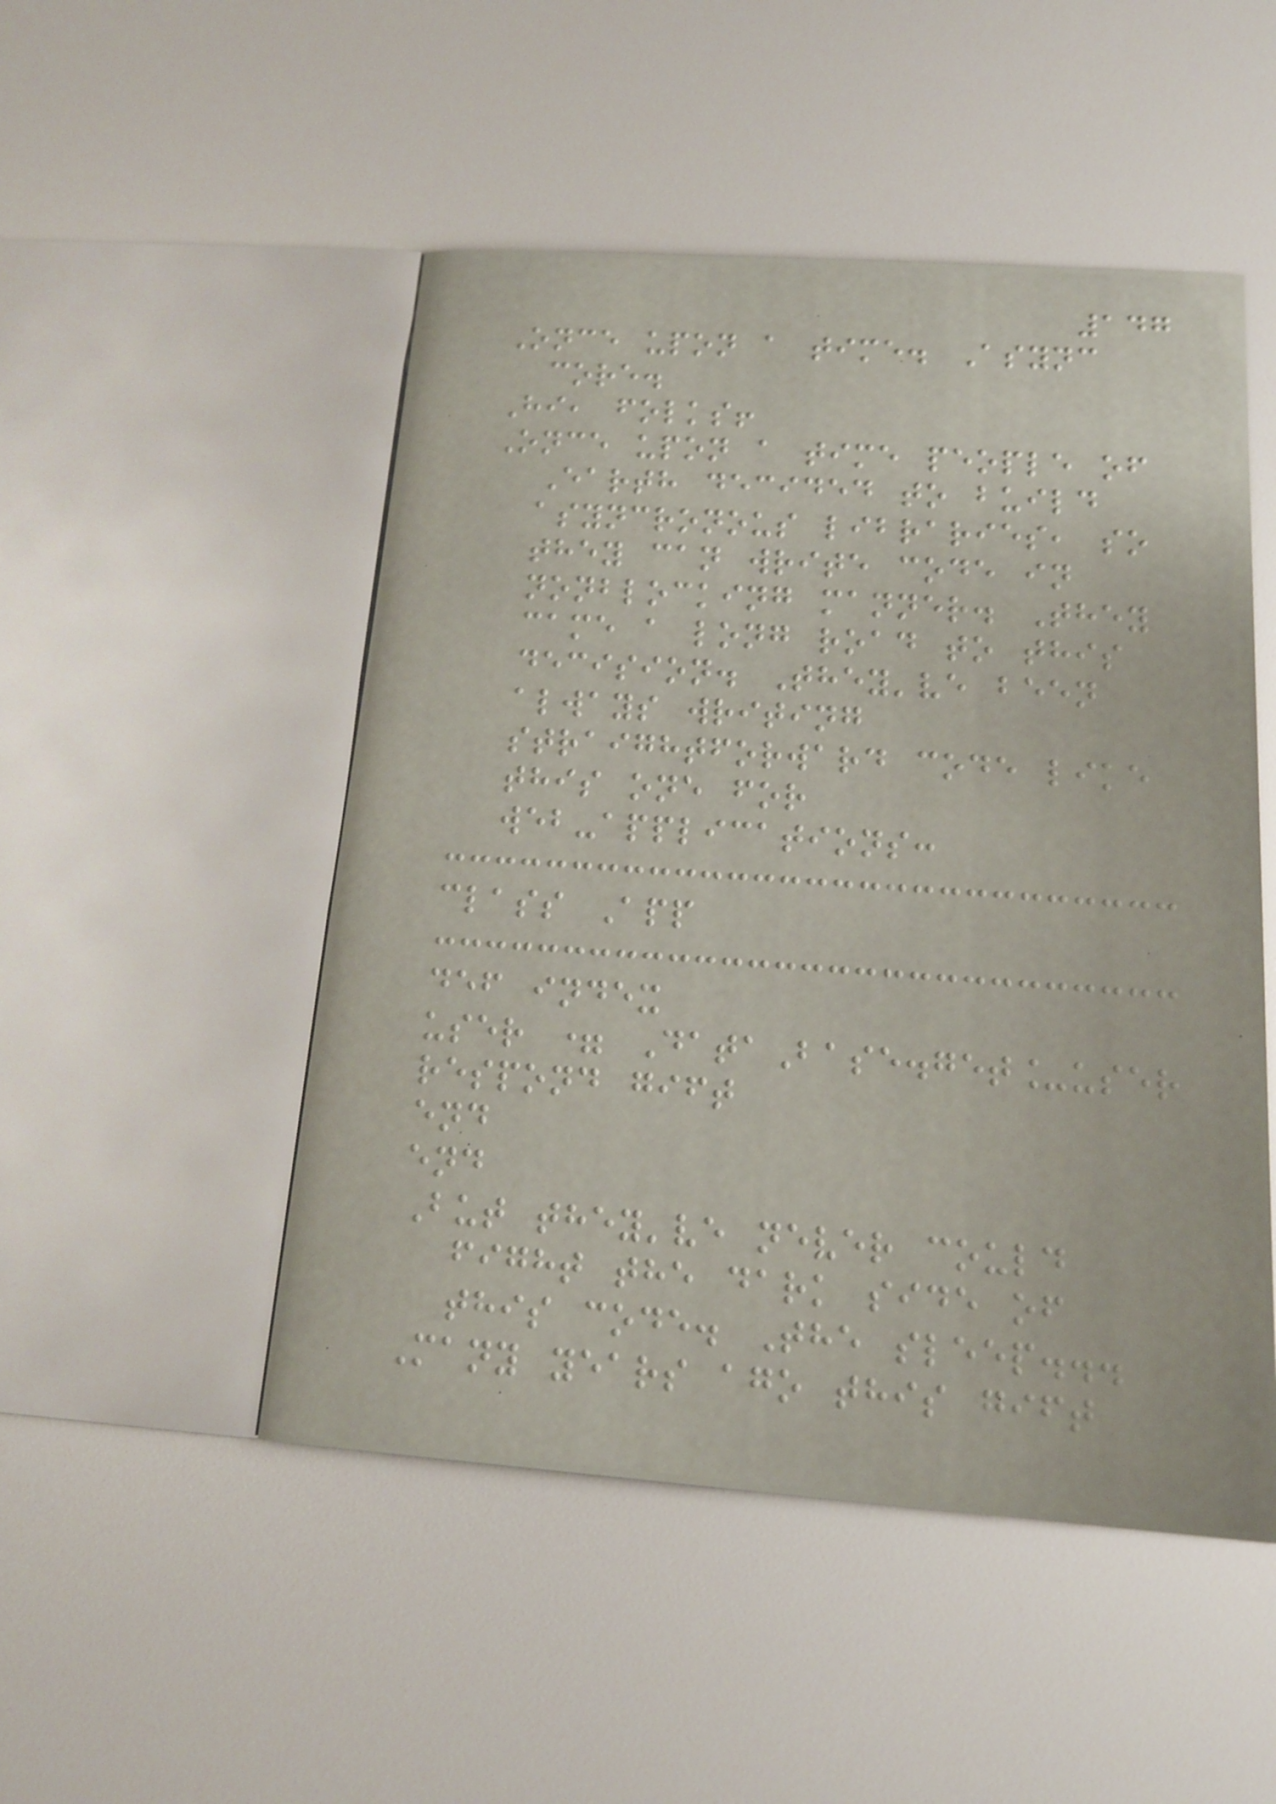147
Once upon a time. Async
core.
Hi, folks!
Once upon a time people of
Earth decided to build
asyncronous libraries, so
they can write code in
nonblocking manner. They
came a long road to this
decision. They've been
always writing
straightforward code like
this one for
web-applications:
class App
def index
user = DataBase.get_user
respond gift
end
end
But they've never could
fight the dark side of
this code. The sleep...
Many years ago this gift
